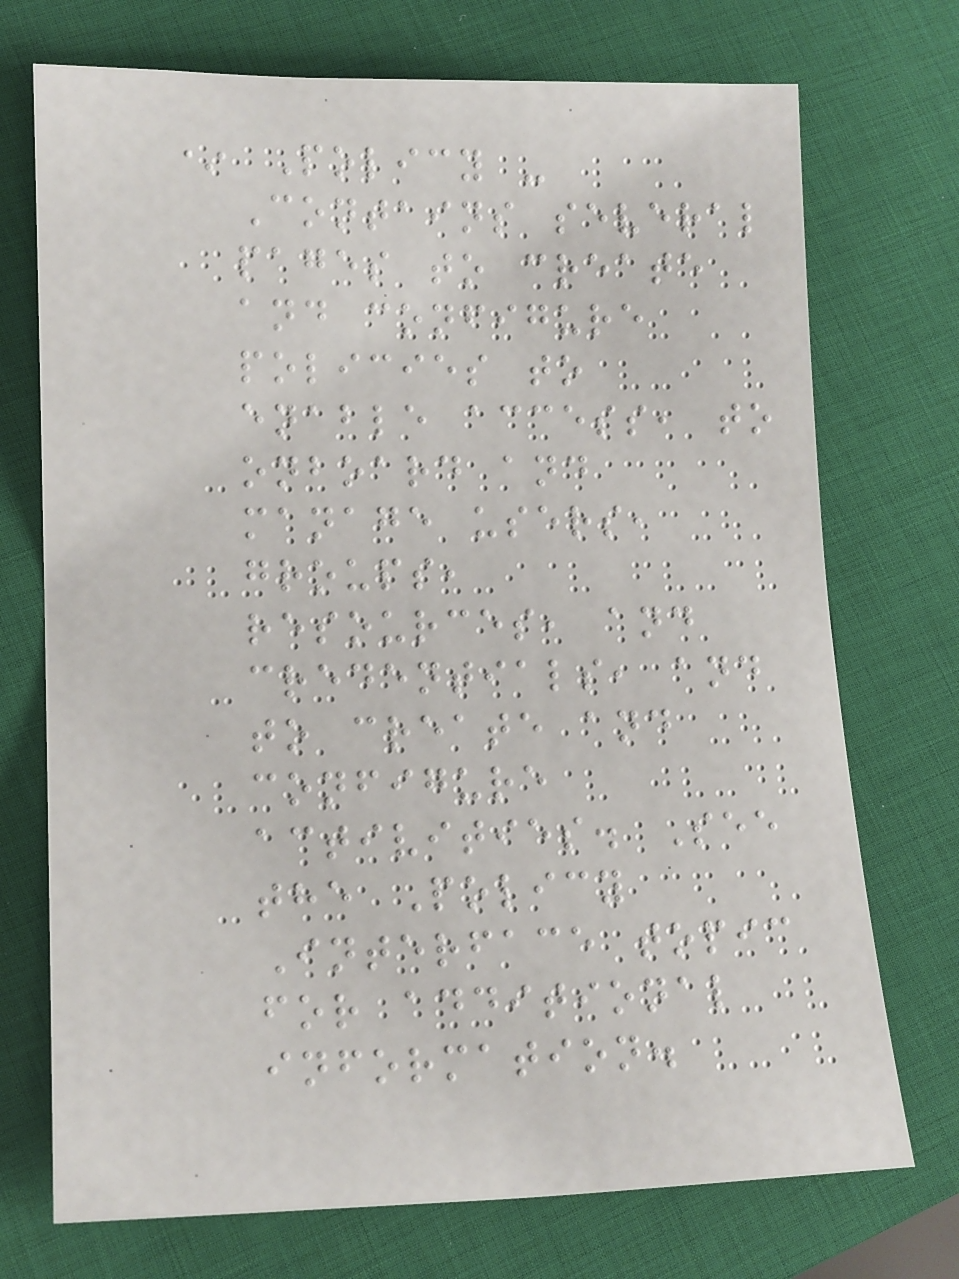* Policy -
Contains several
pages to create
and configure
policies to
enable access, to
onboard and
manage users,
groups,
resources, and
credentials, and
to create and
configure
activities. See
the Policy
Interface topic
for additional
information.
